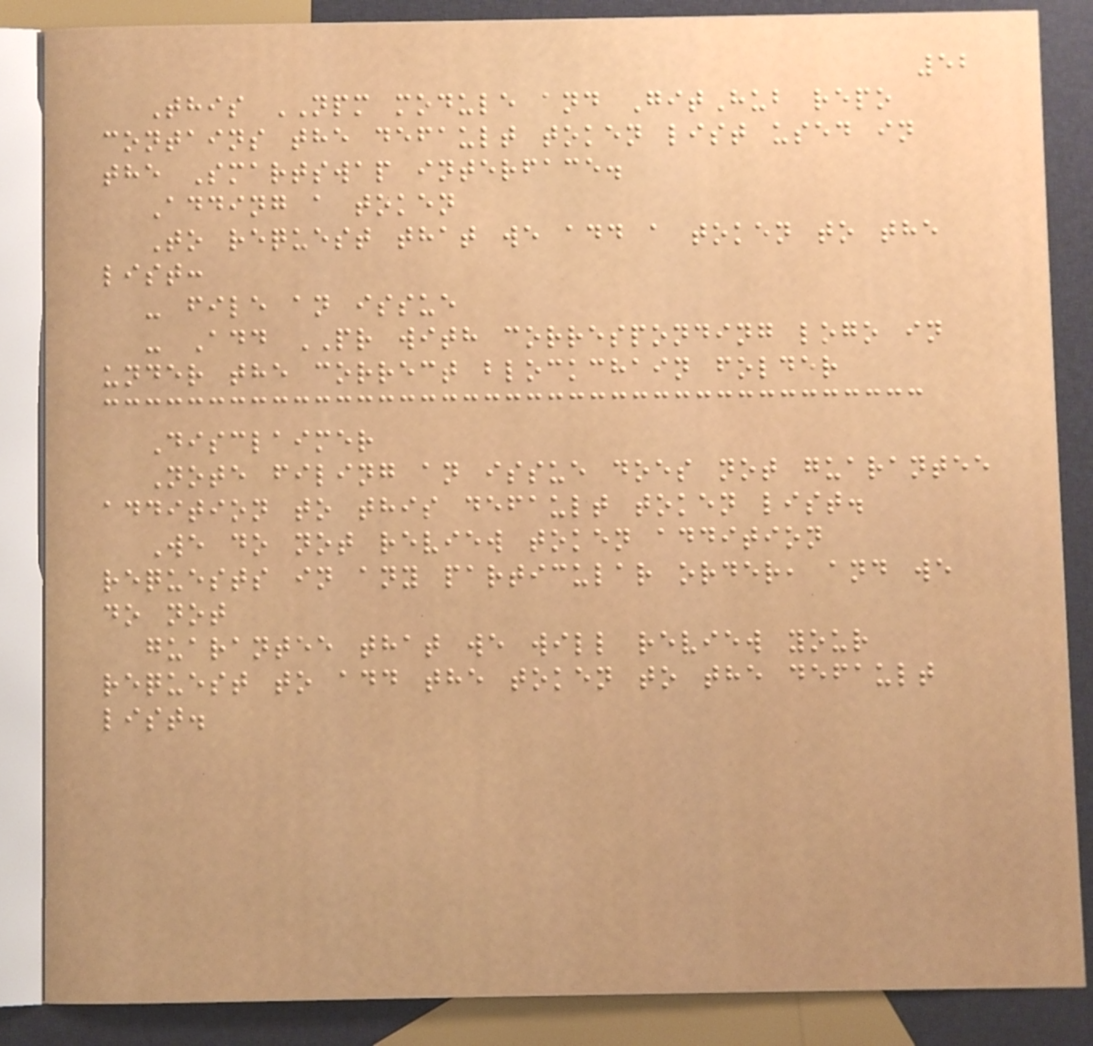52
This NPM module and GitHub repo
contains the default token list used in
the Smartswap interface.
Adding a token
To request that we add a token to the
list:
- file an issue
- Add PR with corresponding logo in
under the correct blockchain folder
Disclaimer
Note filing an issue does not guarantee
addition to this default token list.
We do not review token addition
requests in any particular order, and we
do not
guarantee that we will review your
request to add the token to the default
list.
